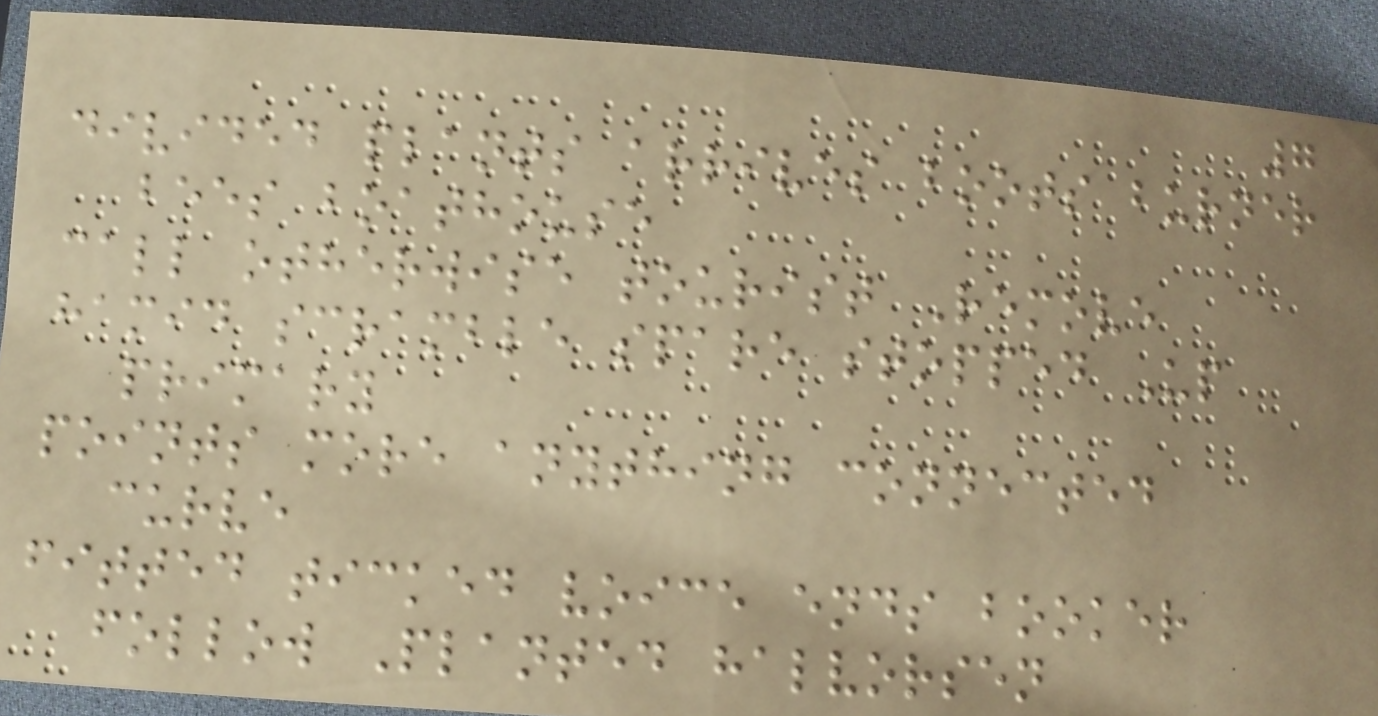7
divided plants arrives boots burner
bees boathouse
call otherwise tourist Remove
hamid scramble spare stopped Up
primary
points more anything connected
curve
fitted ticked voice ends booker
follow Planted halvorsen
